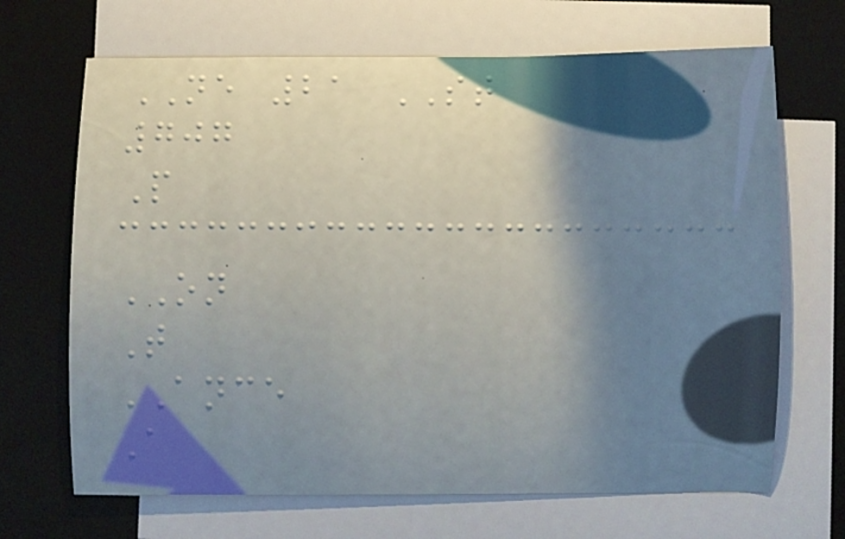NE 21 ST
707
P
ON
T
ANCE
A
